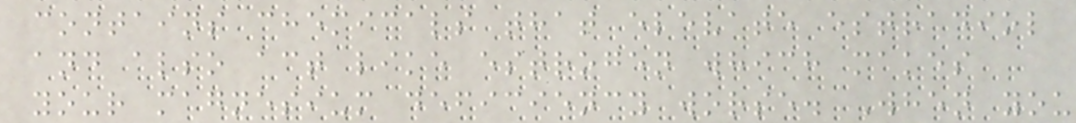contains chemicals that elevate estradiol
and also act like estrogen which makes
your magnesium deficiency worse. When you
